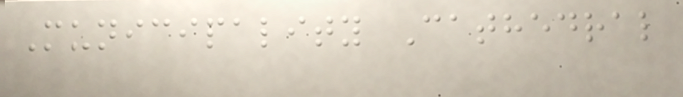Municipality Cathedral
